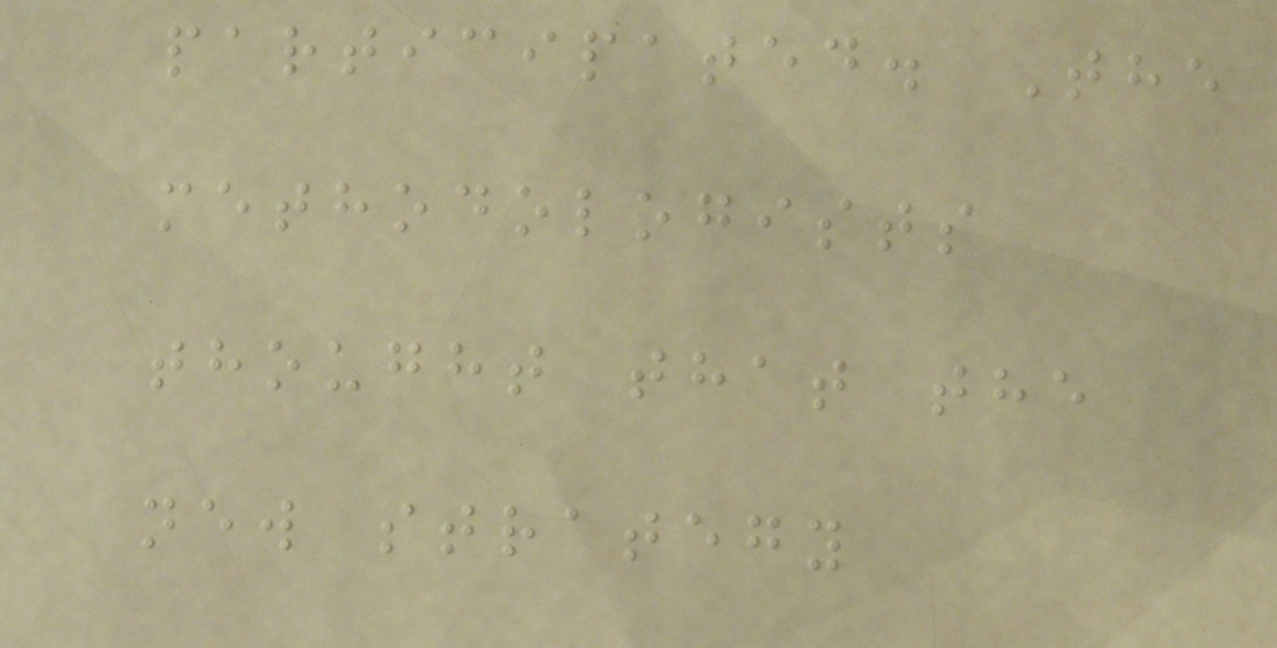participated. The
methodologists
thought that the
new strategy
